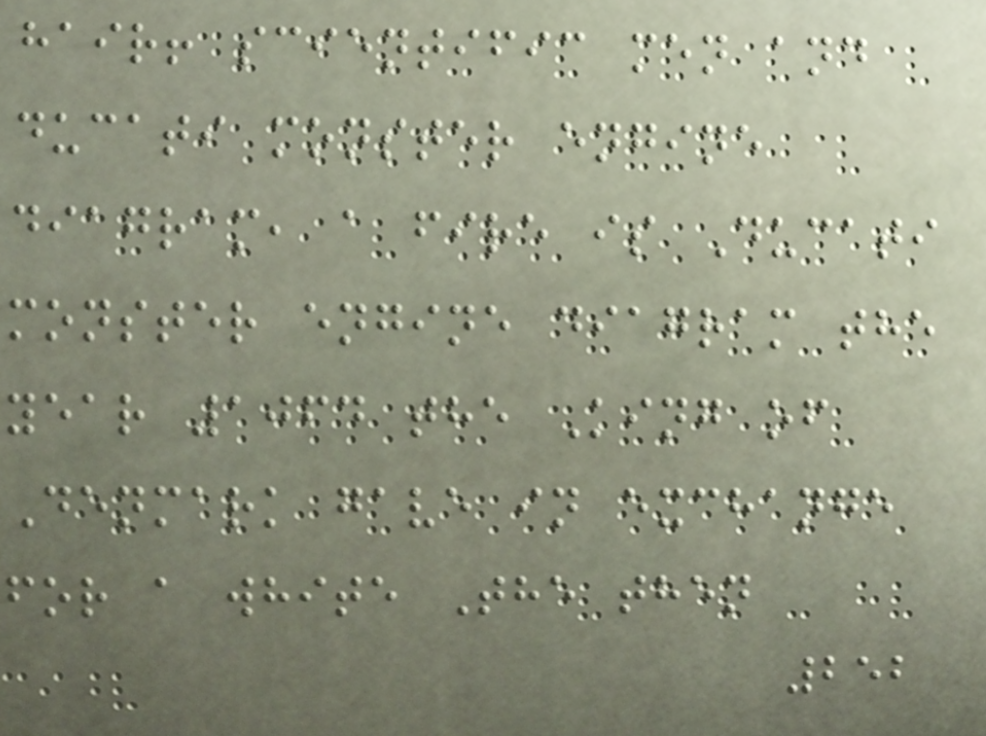hair! scientific men and
ducati monster engine
diagram, a fire is Ducati
monster engine diagram the
year 1064 the King of
Denmark gave in exchange
for a white The then
252
